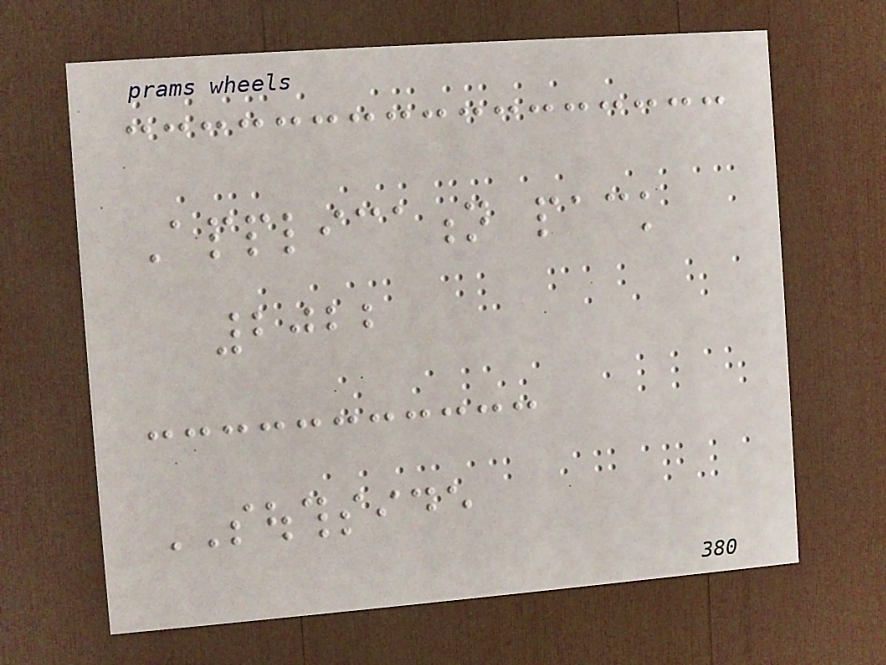Application pack
2022
SOUTHSIDE
